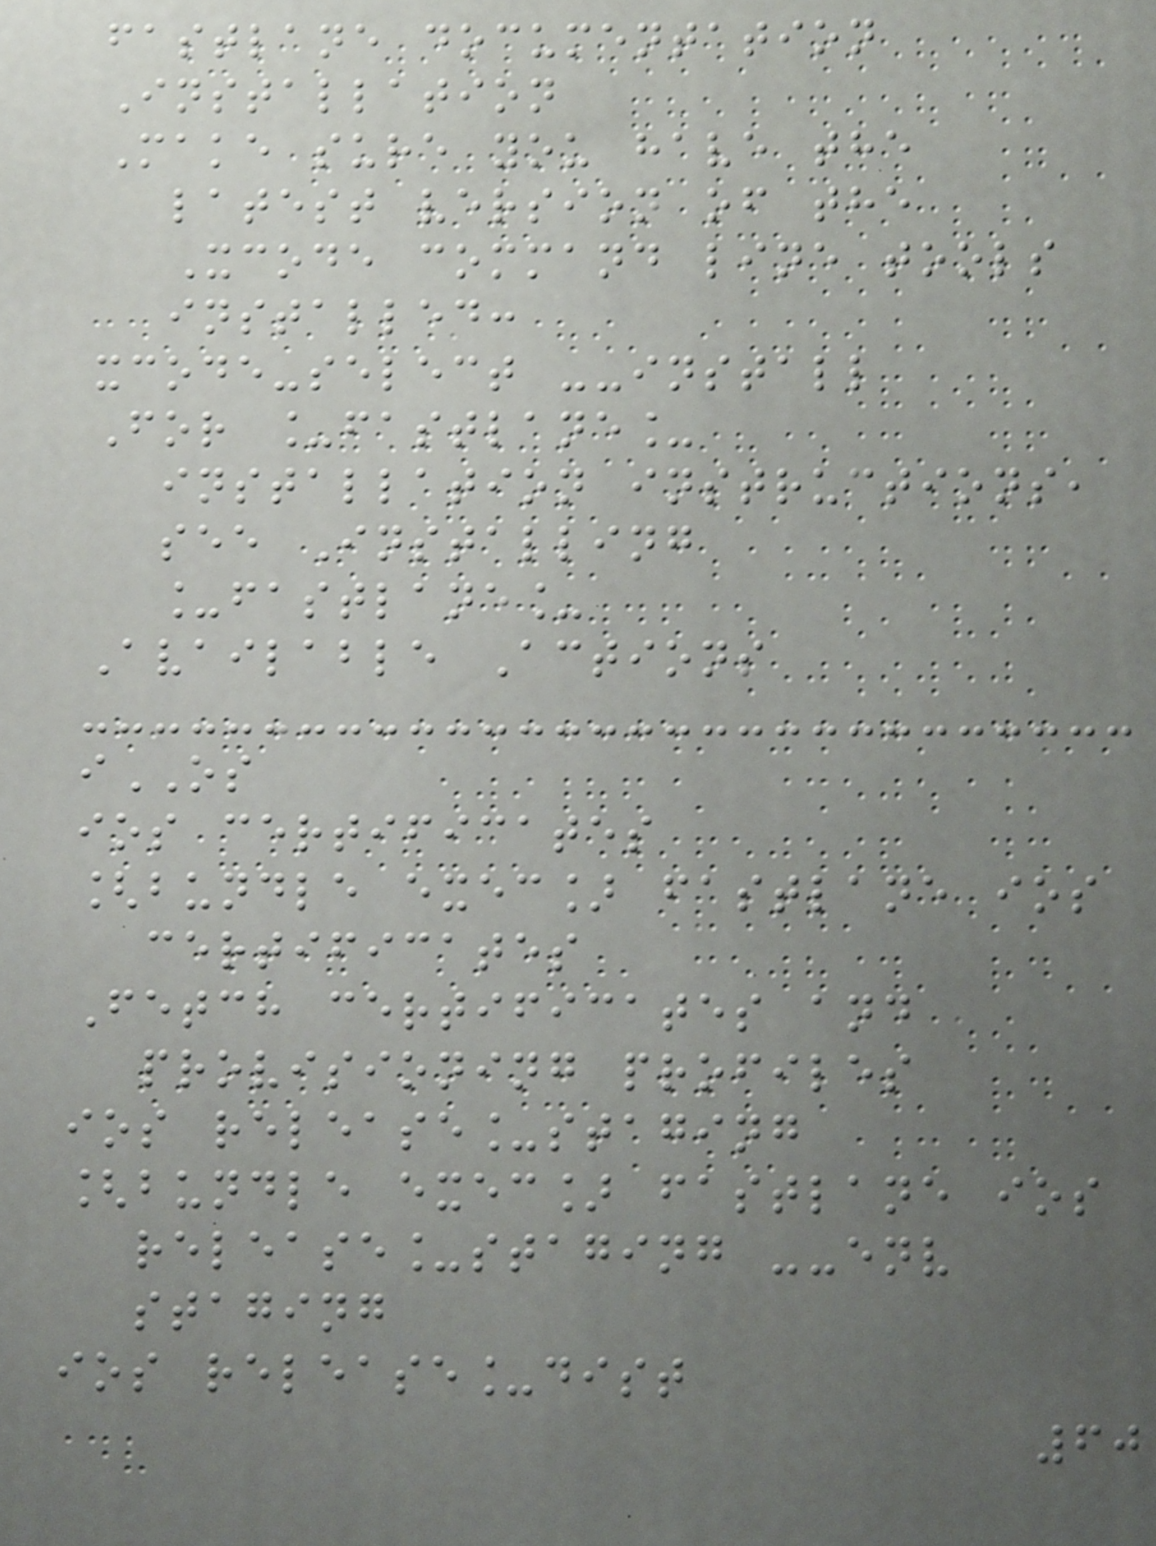fastlane documentation
Installation
Make sure you have the
latest version of the
Xcode command line tools
installed:
xcode-select --install
For _fastlane_
installation instructions,
see Installing
_fastlane_
Available Actions
iOS
ios certificates
[bundle exec] fastlane ios
certificates
Fetch certificates and
provisioning profiles
ios release_staging
[bundle exec] fastlane ios
release_staging --env
staging
ios release_dist
60
